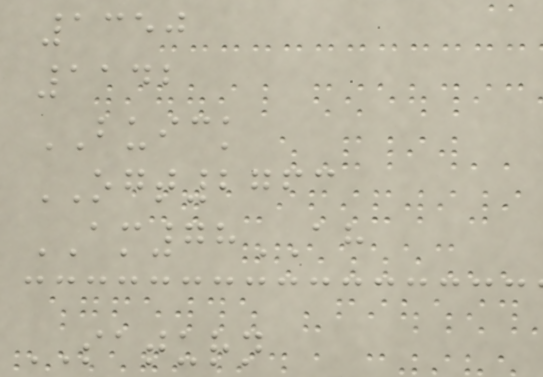1350
1142
BUICK
OGT2763
AM78AH
SATURN
